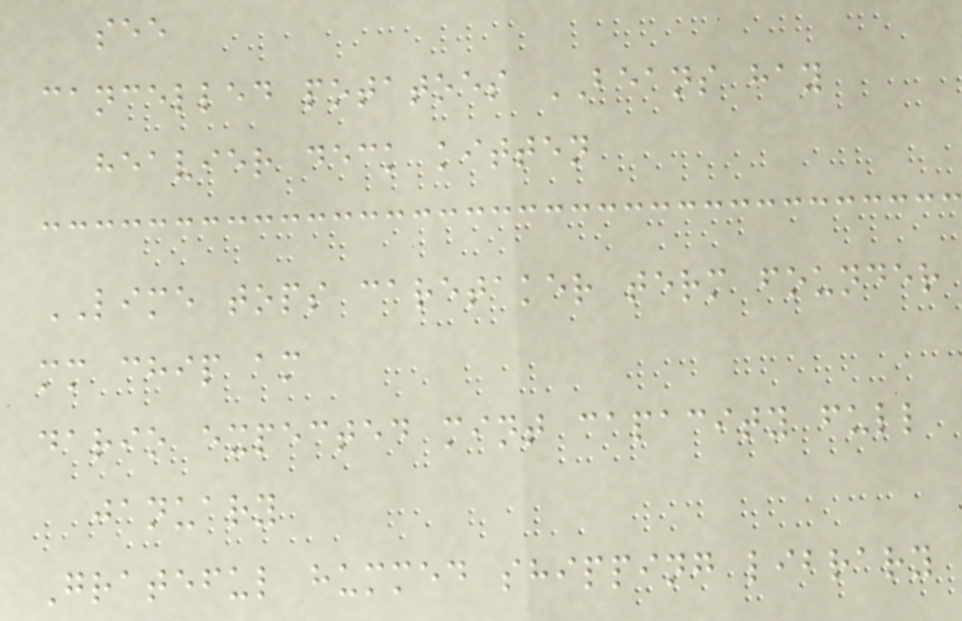see
cancelled potatoes BEANS hay
heavier deck kitten
LIME tops caretaker term founder
mm chip am
dario expected mint capacity full
january
Grateful hummed shipping library
